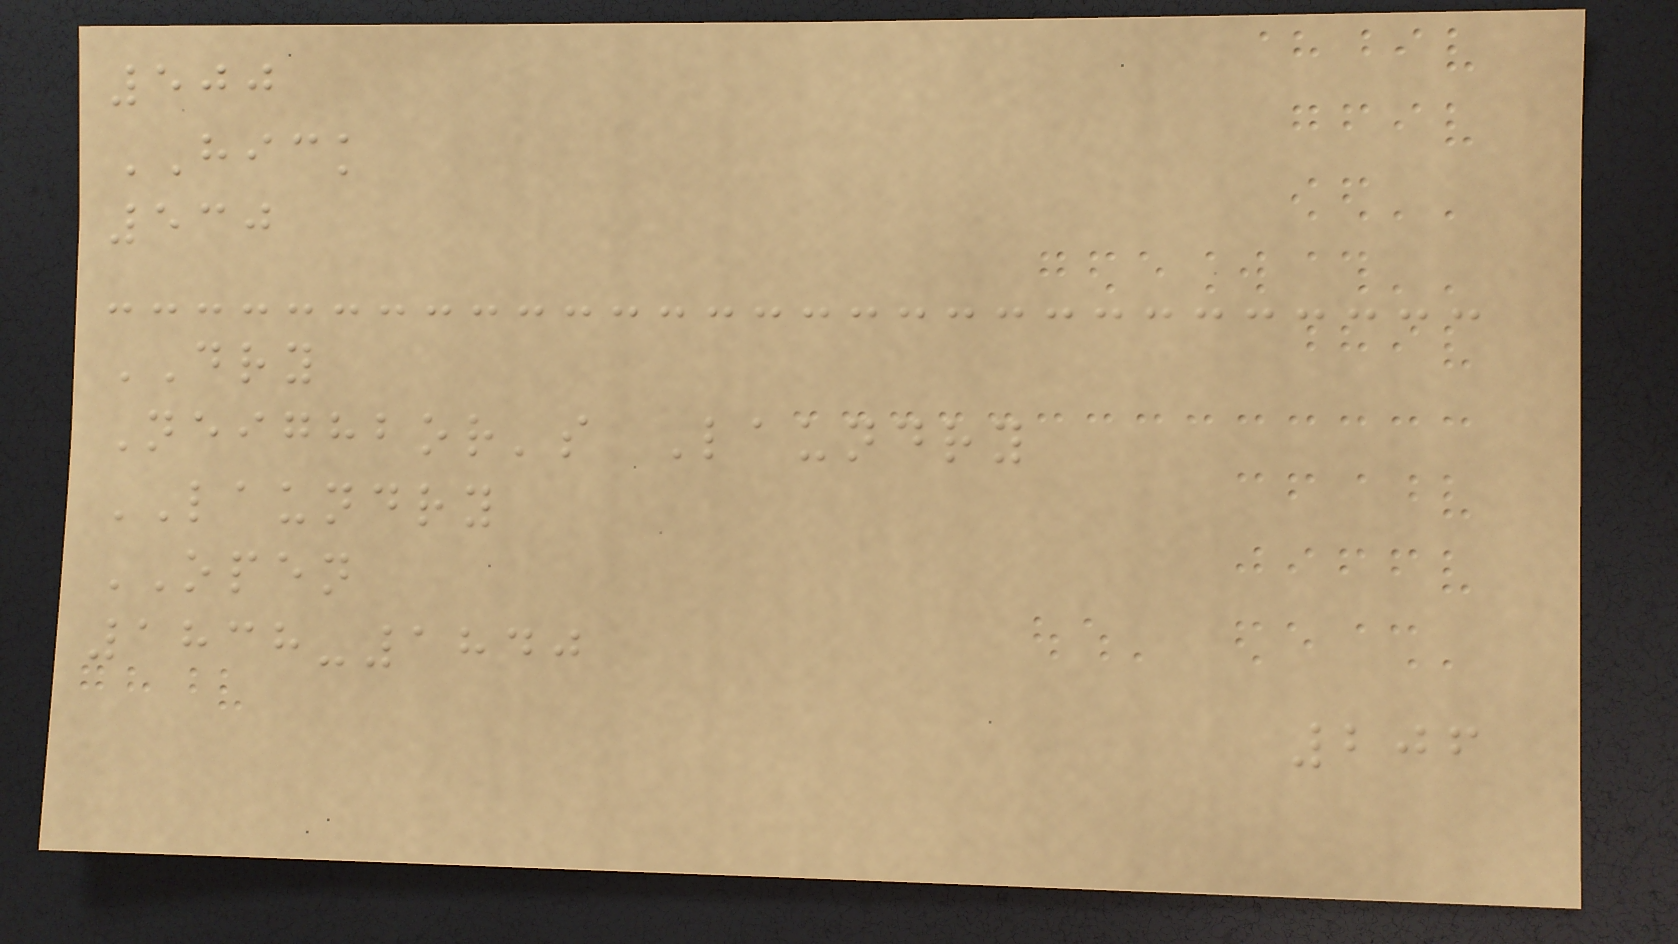500
HICK
530
DRY
Neighbor's Laundry
LAUNDRY
OPEN
1838-1840
206
